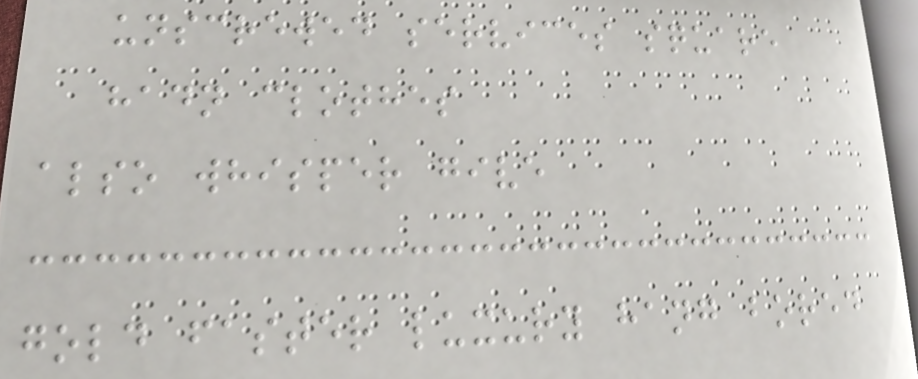unscrewed services square
hadn clothes
also whisper give
gold faster luxury hang bored
